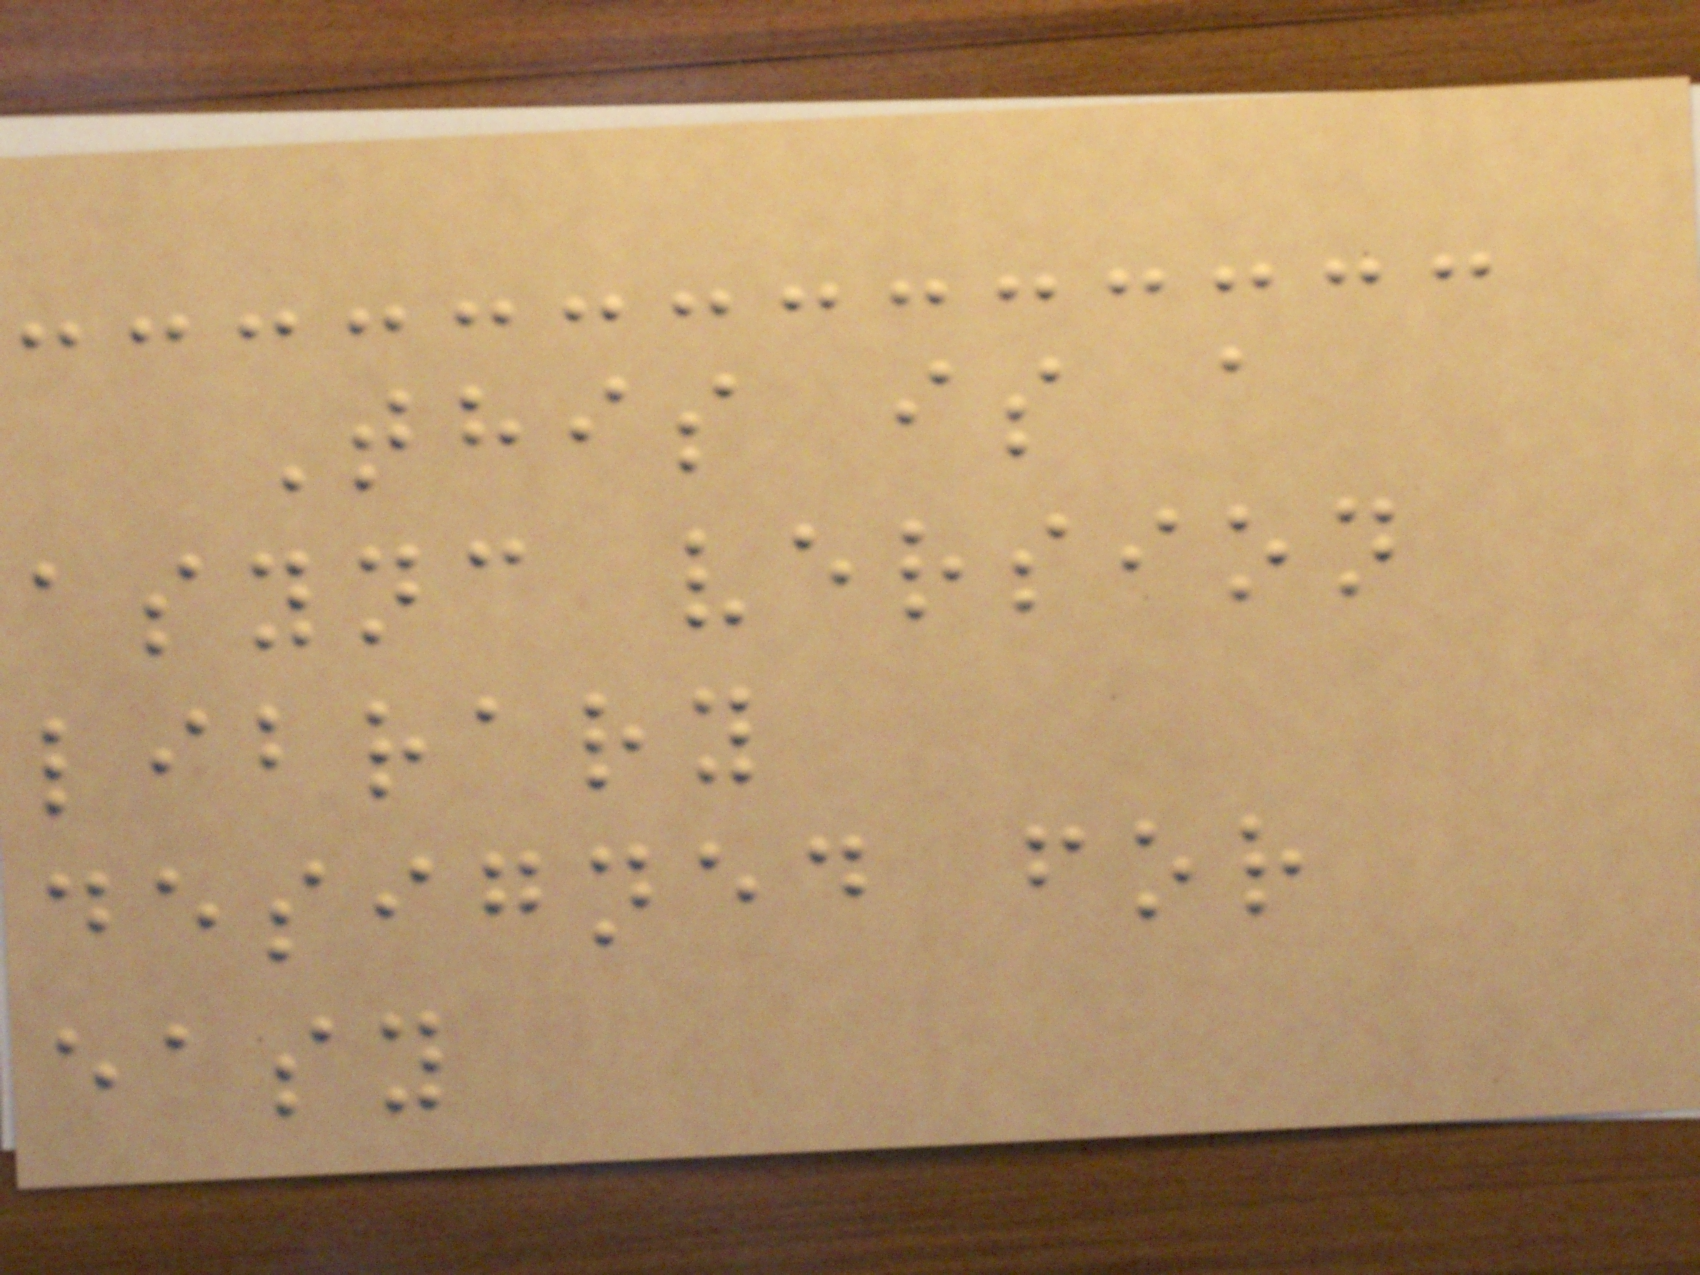This is a
async version
library
designed for
easy
